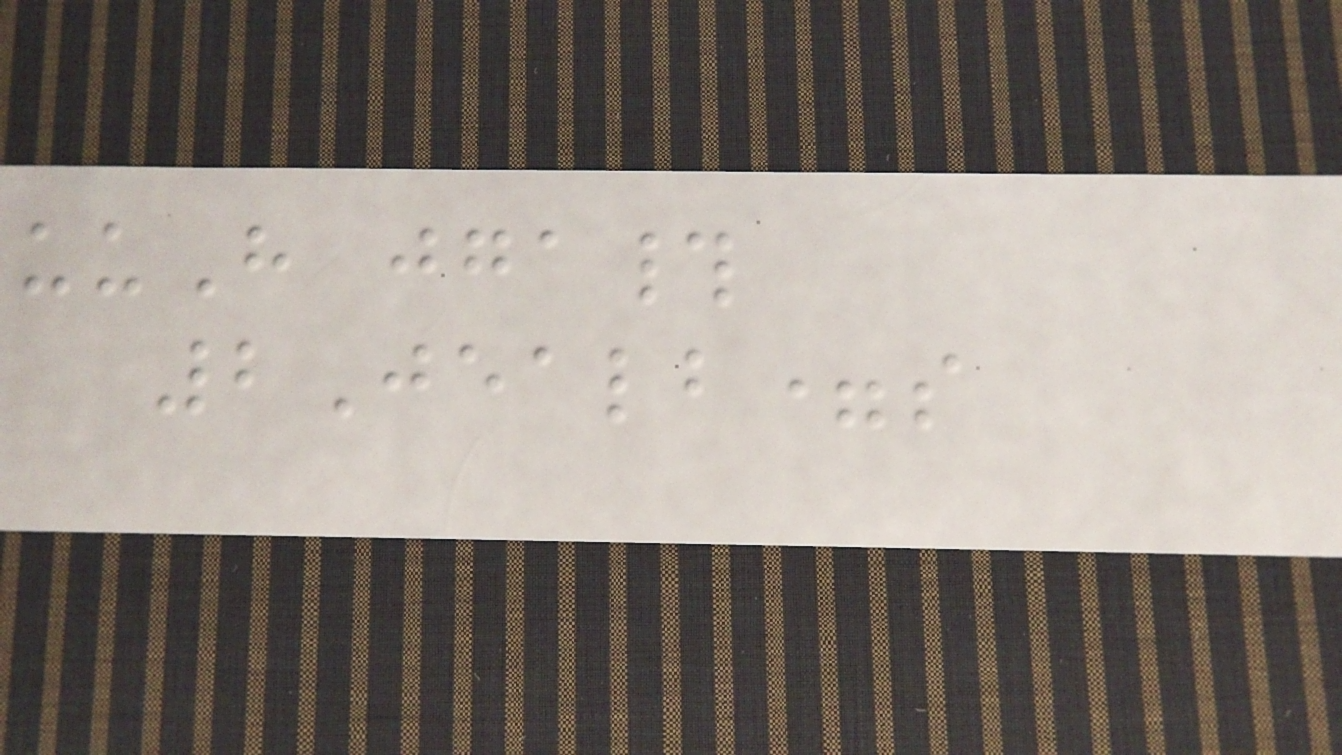uuH jga#
2Jealb=s
